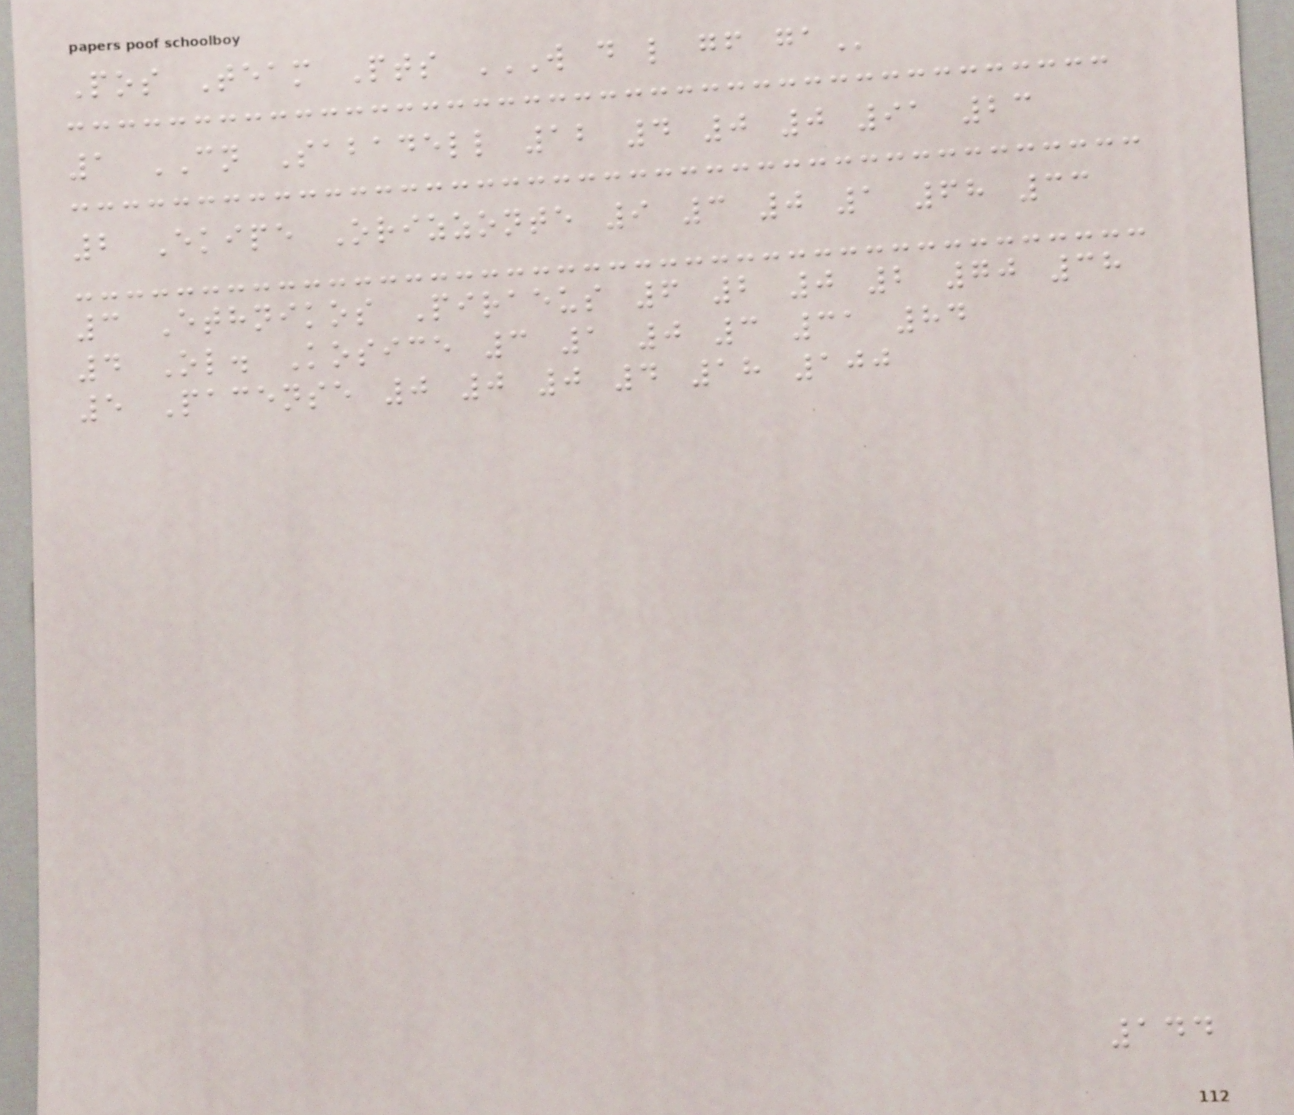Pos Team Pts W D L GF GA
1 CN Sabadell 12 4 0 0 91 23
2 Ekipe Orizzonte 9 3 0 1 68 33
3 Ethnikos Piraeus 6 2 0 2 70 38
4 Ol. Kosice 3 1 0 3 31 84
5 Pacense 0 0 0 4 18 100
144
